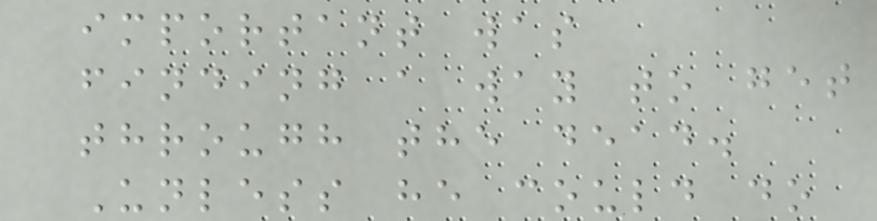important was
finding a way to get
through the dead.
Unless he could do
